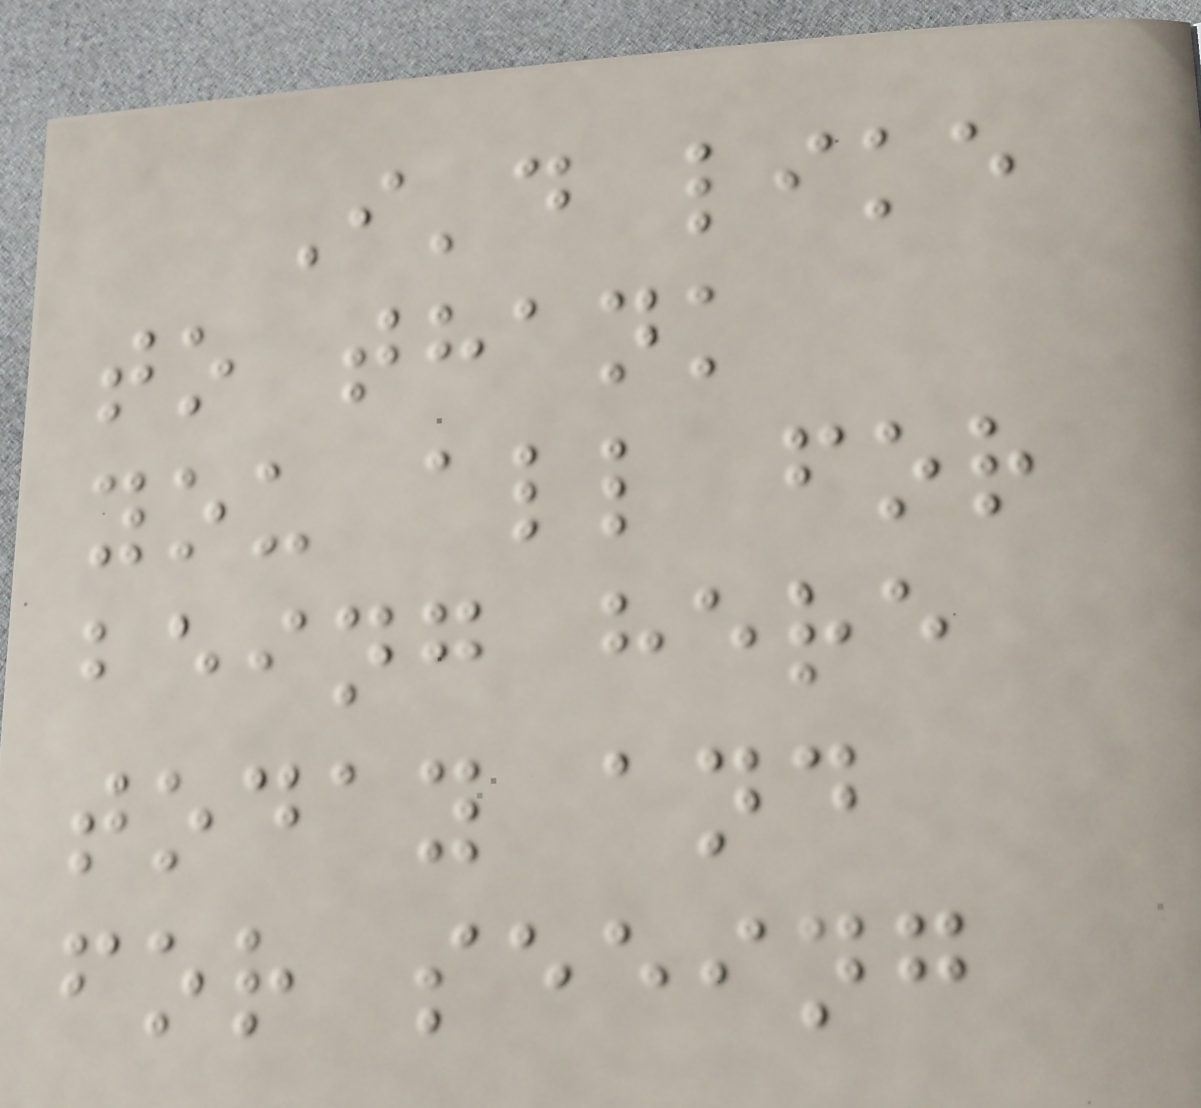I'd like
to thank
you all for
being here
today and
for seeing
